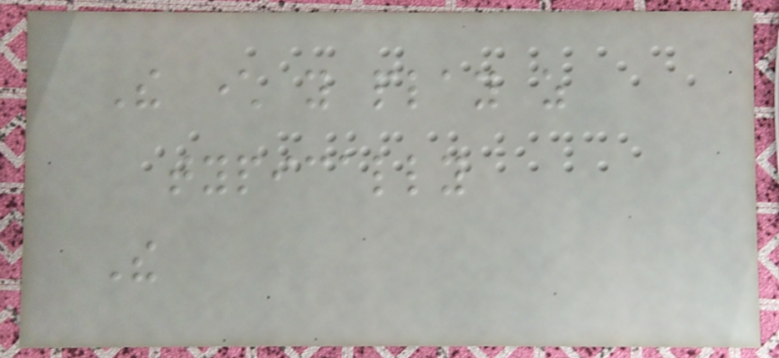The character you play as
typically
The
